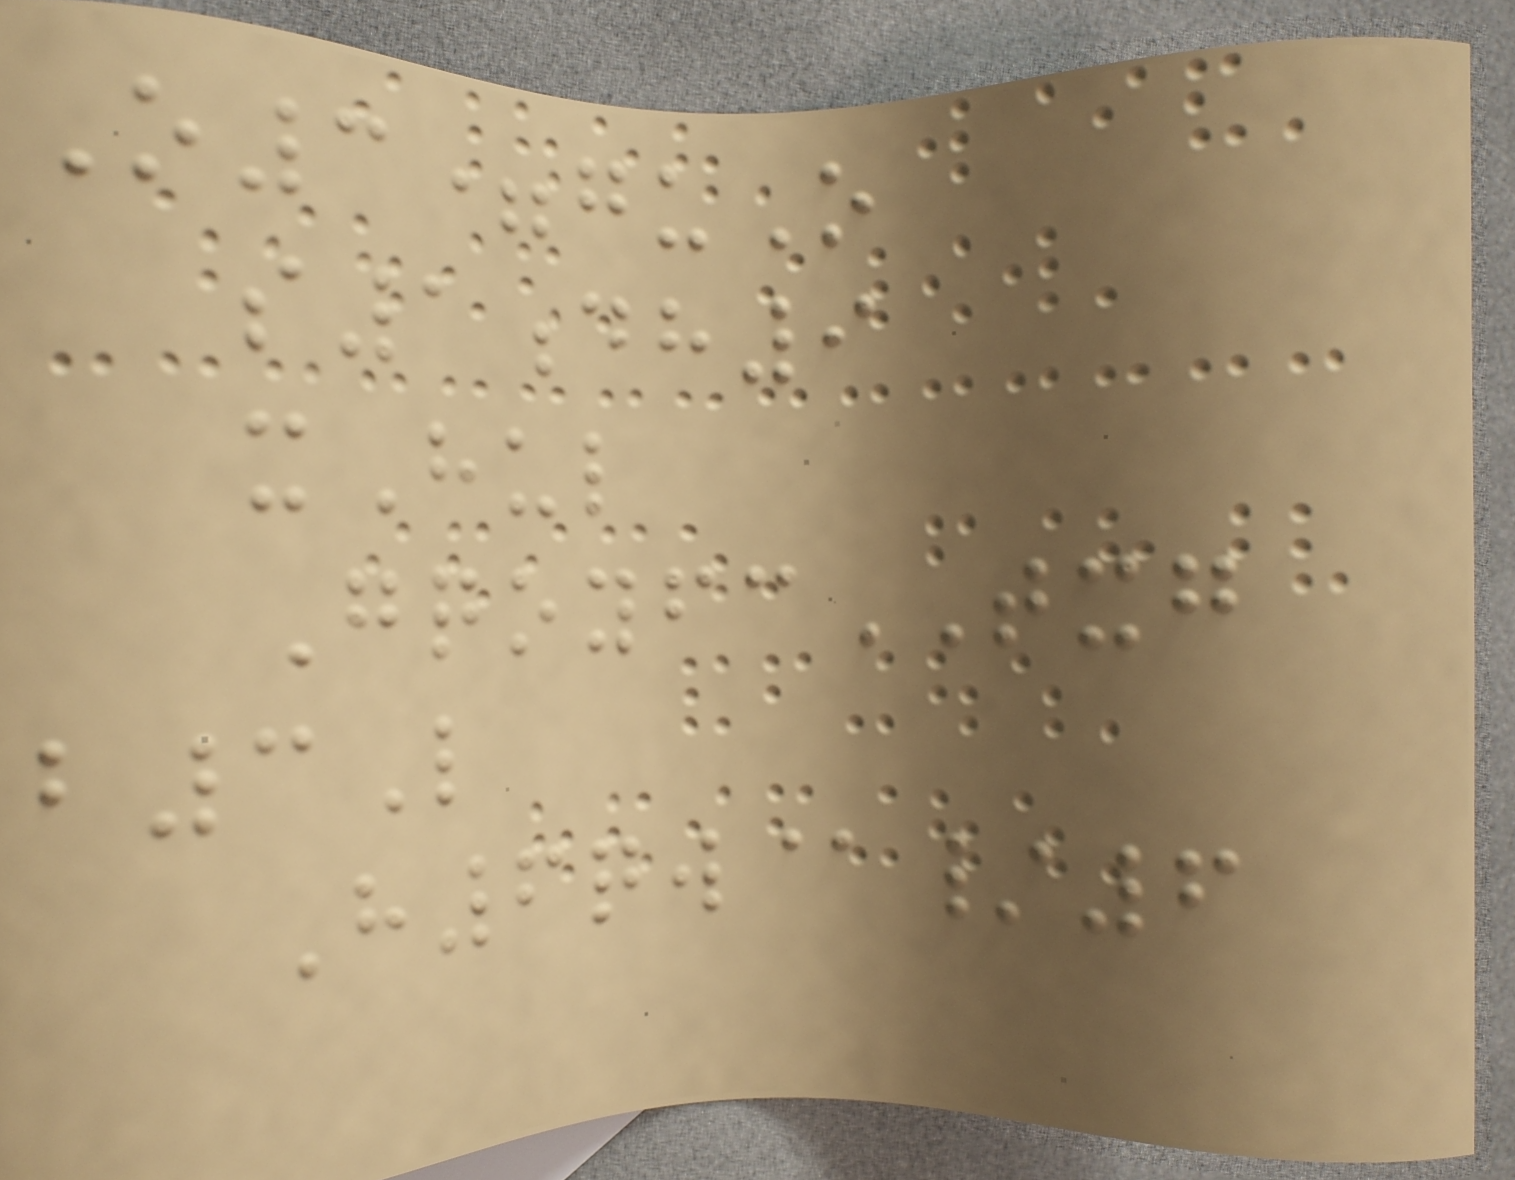O3=guO
s1dh9
xHul
GqoyfcTXG
b3L
H6qw@/6
